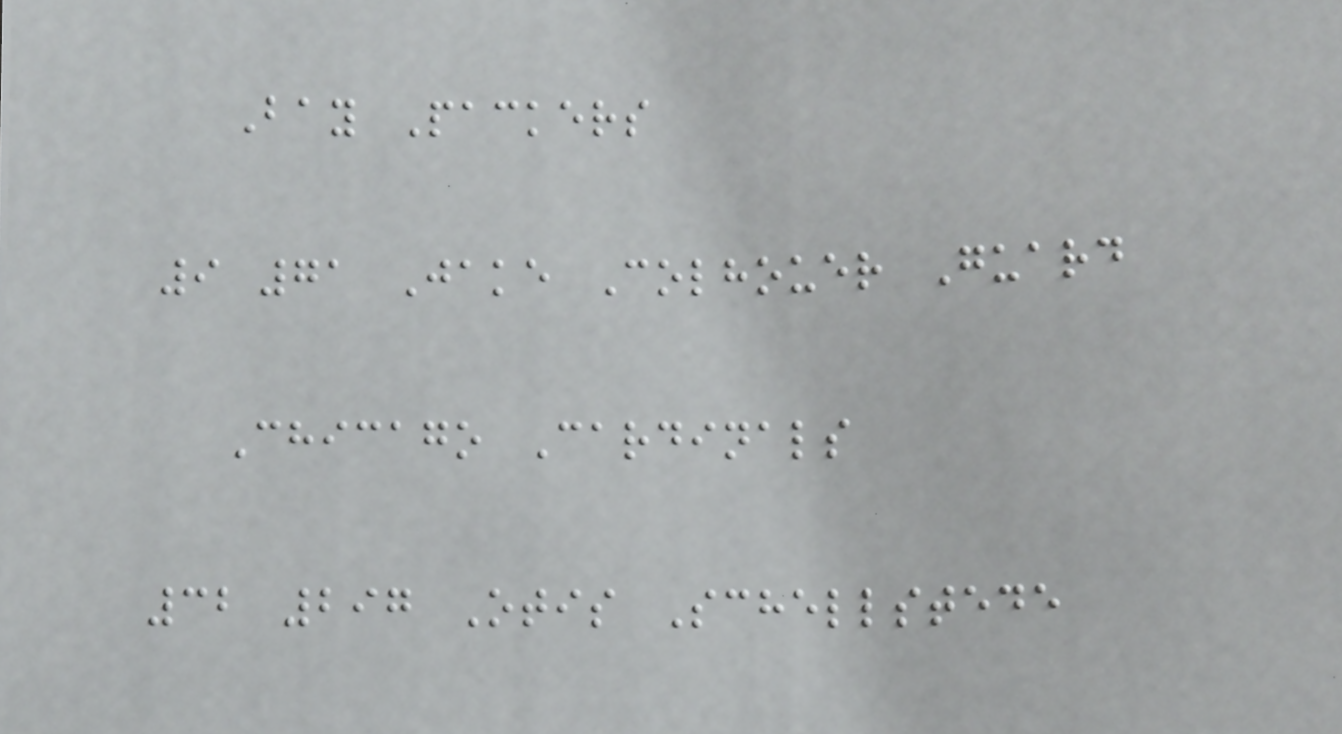Bay Packers
9 71 Jake Colhouer Guard
Chicago Cardinals
32 297 Otis Schellstede
